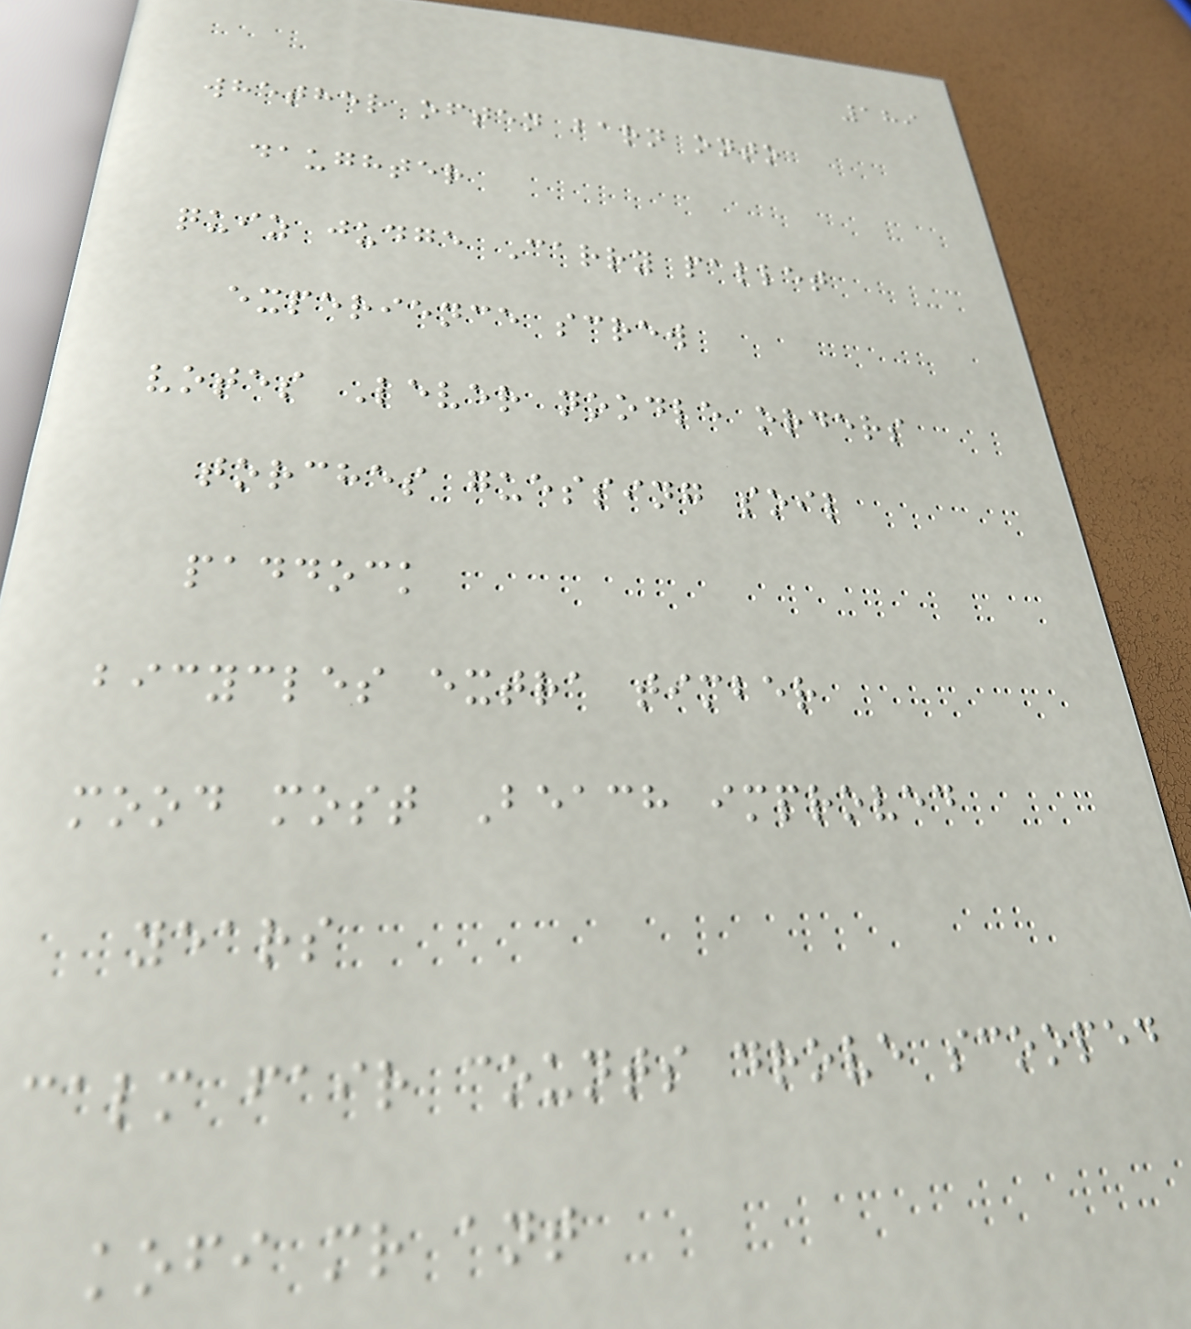189
whether often barn onto
daughter
quiz judge Carry pallet
experience screw
votes Lever noodle orders
torches guessing soil
paddock
bicycles extra timber
mood most Beach improved
years
calm fair counts drove scooped
kofi mr ant
